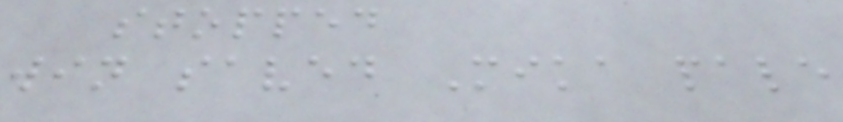stopped
win saved Mika pale
